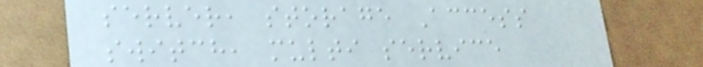server, storage Access
switch, multi service
